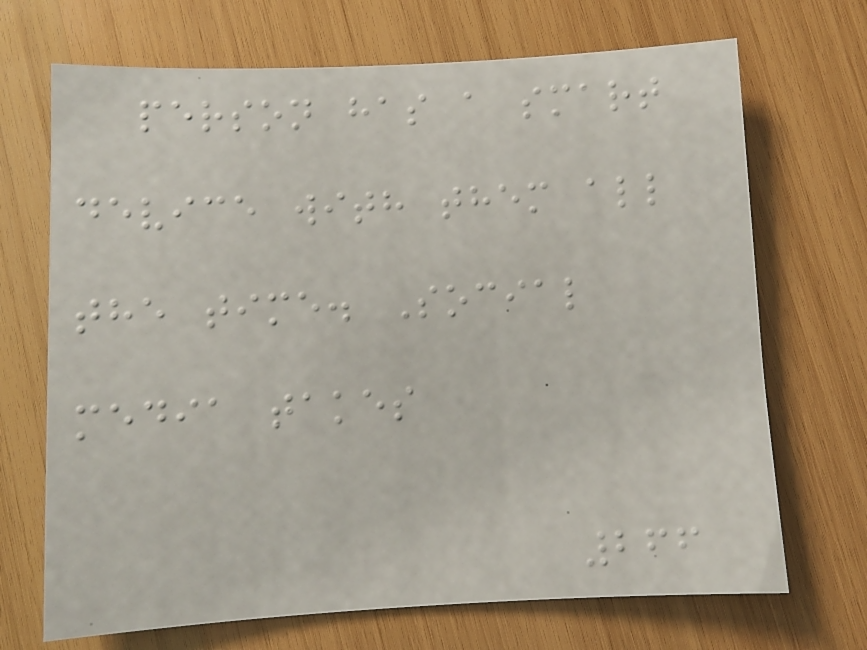person has a smart
device with them all
the time. Social
media takes
266
